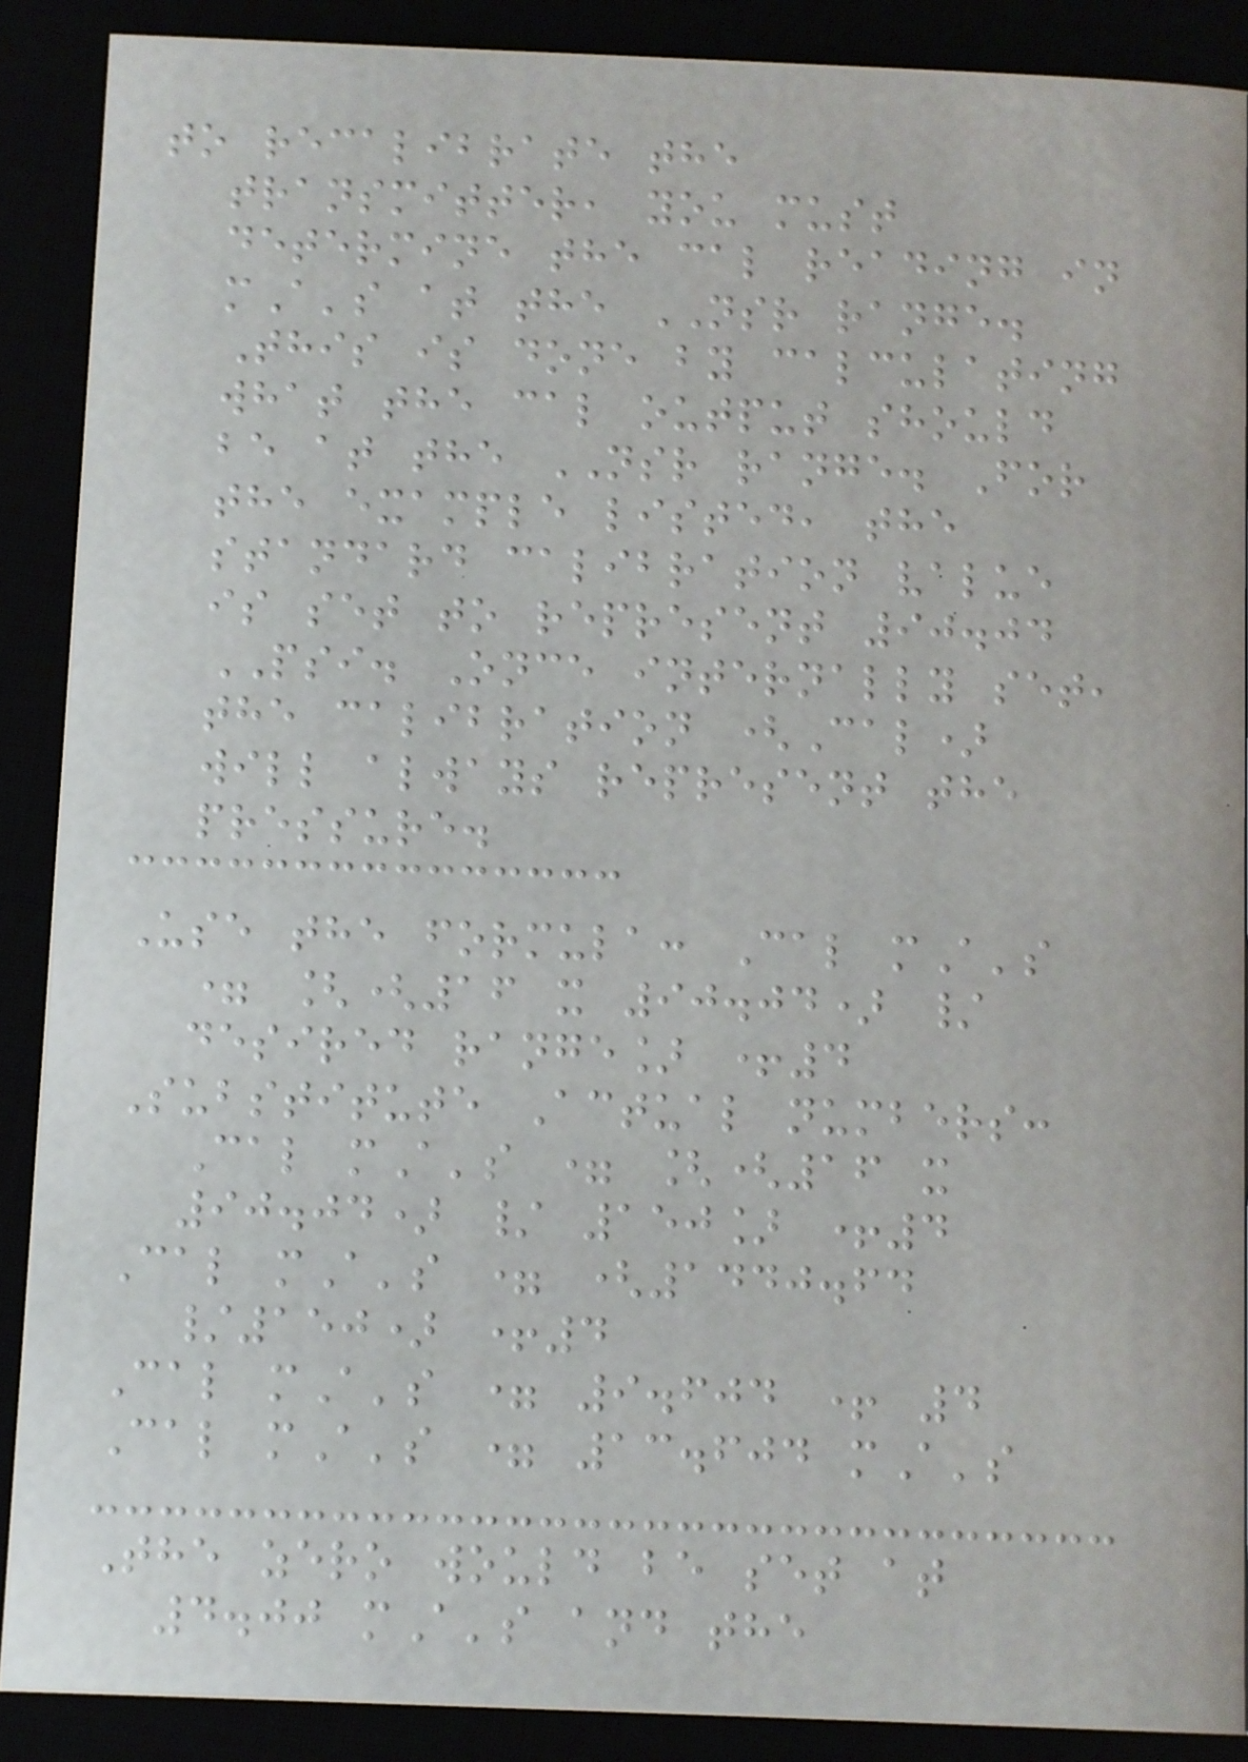to recalibrate the
transmitter, you must
determine the cal reading in
mA's at the NSR range.
This is done by calculating
what the cal output should
be at the NSR range. For
the example listed, the
standard calibration value
is set to represent 90.04
PSI. Once internally set,
the calibration (Cal)
will always represent the
pressure.
Use the formula: Cal mA's
= [(16 x 90.04) /
desired range] +4
Substitute Actual numbers:
Cal mA's = [(16 x
90.04) / 150] +4
Cal mA's = (1440.64
/150) +4
Cal mA's = 9.604 + 4
Cal mA's = 13.604 mA's
The zero would be set at
4.00 mA's and the
